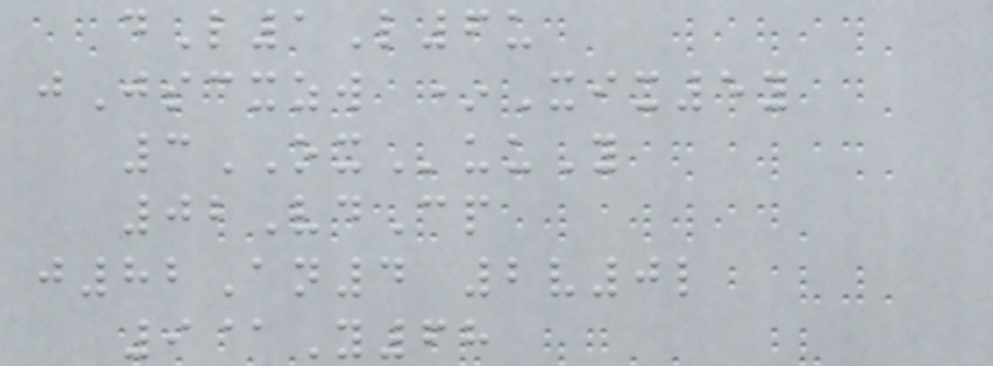dL1L6u
jJscxzw *Xix5y
3OXuuY
02VdCp
j82An4 2v0l
9@Y68
